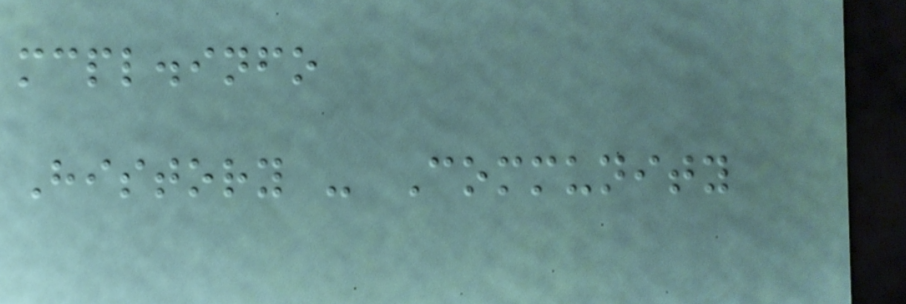mcpl.info
History - Community
